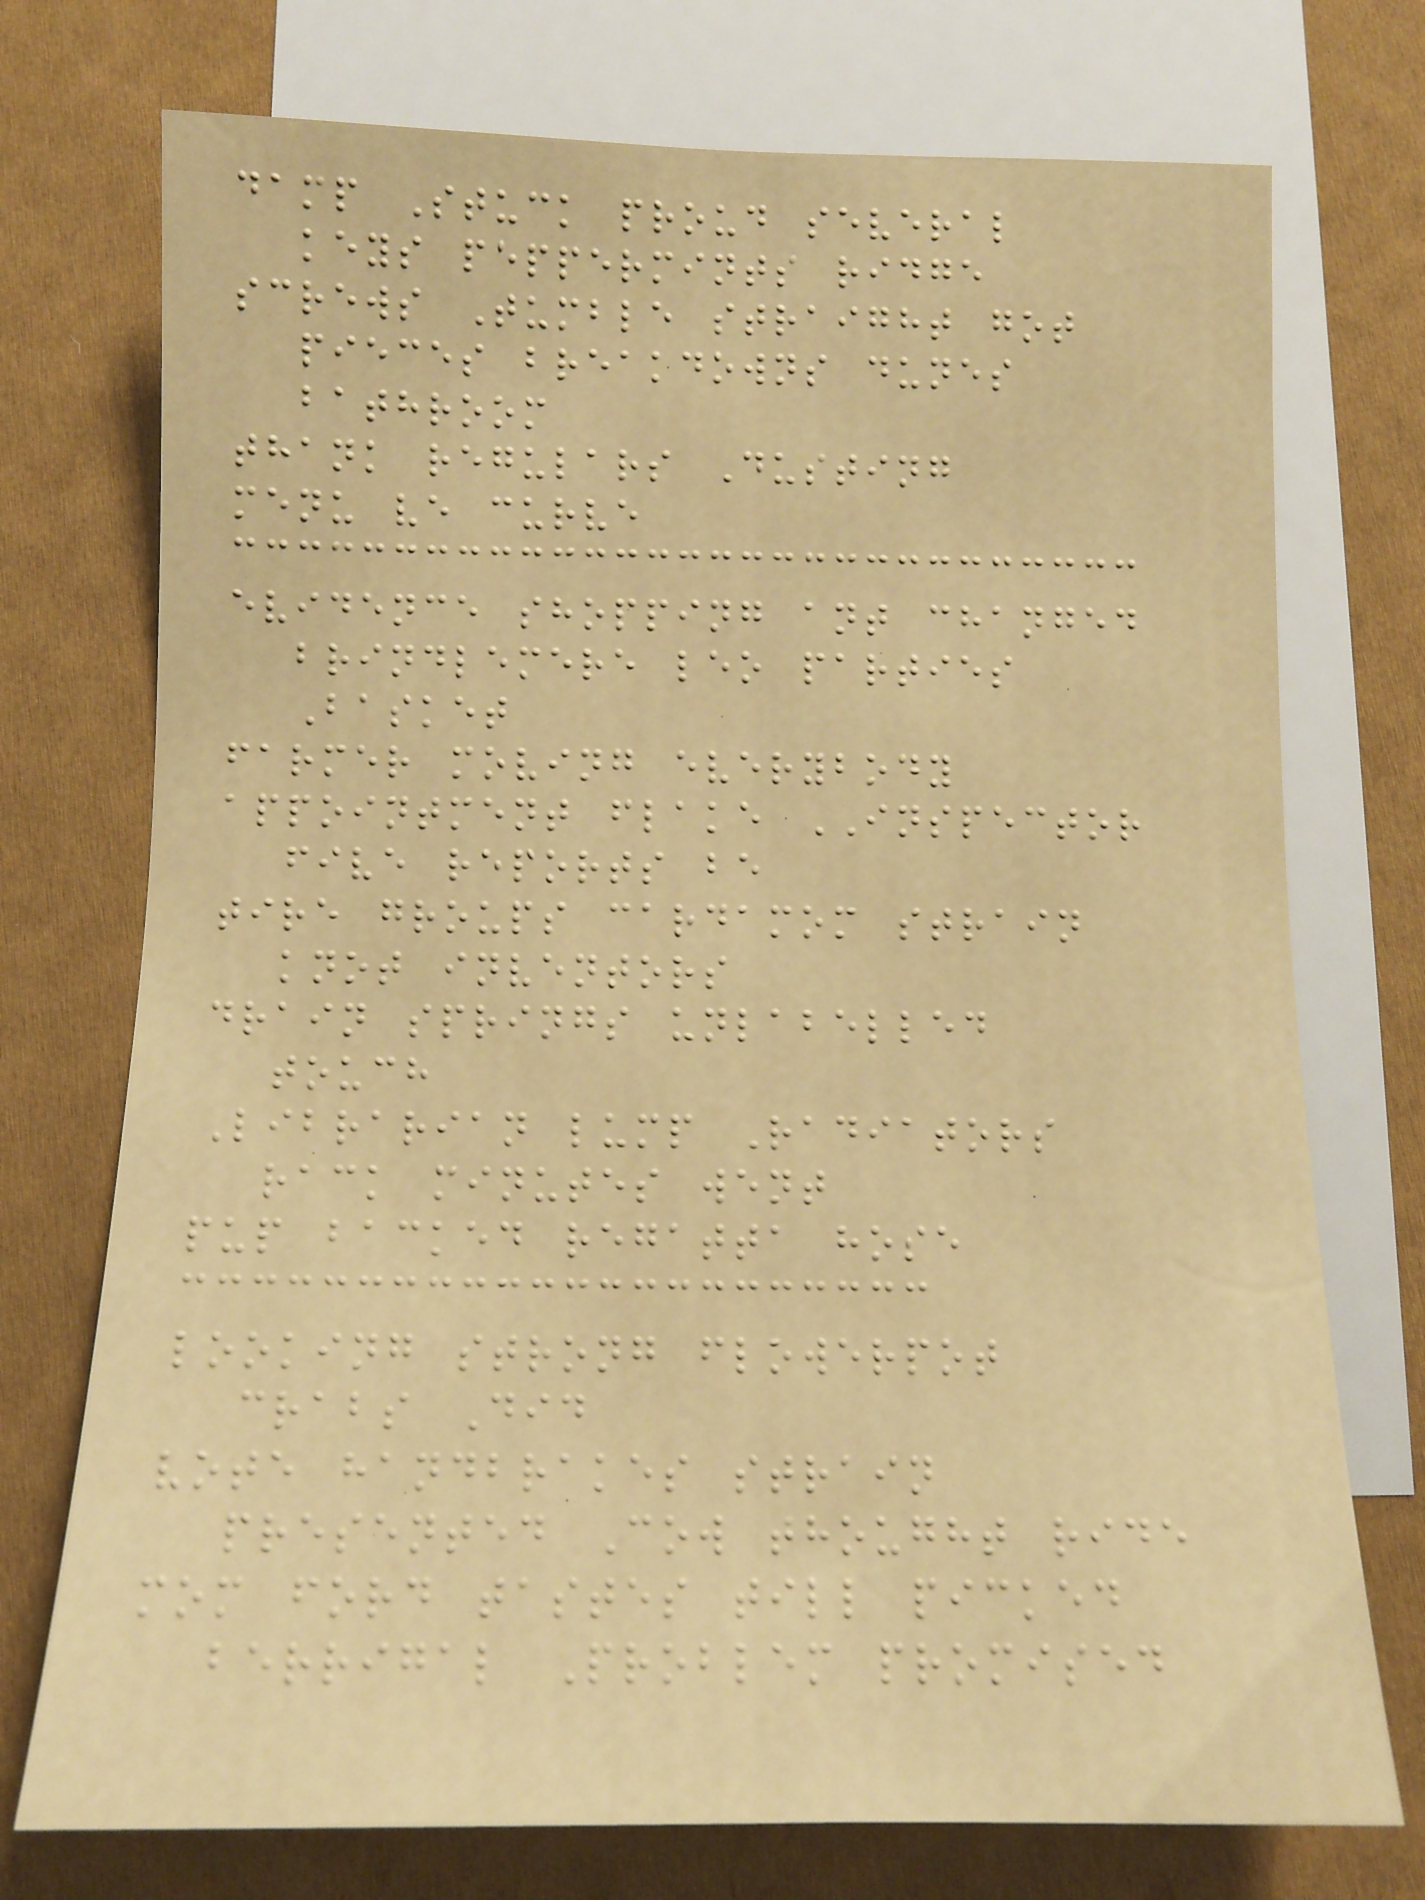damp Stuck proud several
keys peppermints ridge
screws Tumble straight got
pieces breakdowns dunes
bathroom
thank regulars Dusting
menu ve curve
evidence shopping ant changed
brindlemere leo parties
Basket
farmer moving everybody
appointment flake INSPECTOR
five reports be
tire groups cardamom strain
knot inventors
drain springs unlabelled
touch
Librarian lump Radiators
rack minutes went
pup backed regatta hose
looking strong flowerpot
crabs Did
vote handbrakes strain
presented Cow thought ride
mom ford tastes till picked
berrigal Problem promised
